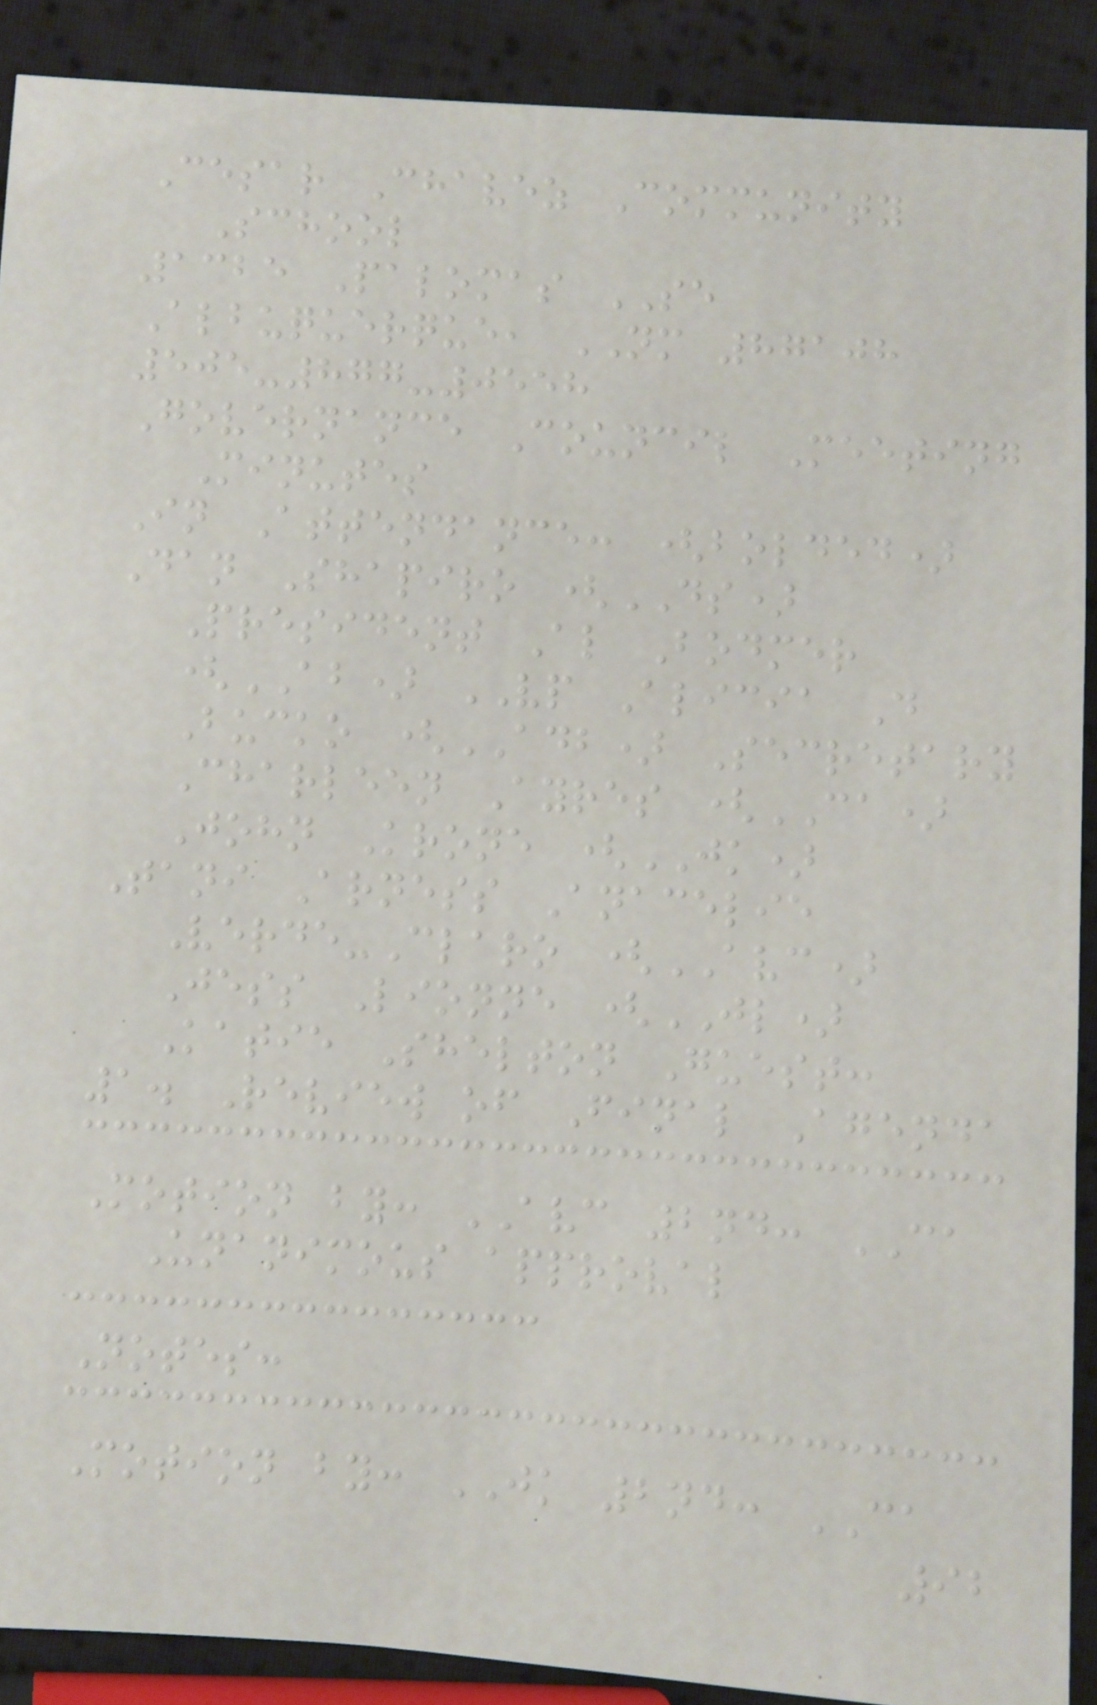Cesar Chavez Community
School
1325 Palomas SE
Albuquerque, NM 87108
505-877-0558
Governance Council Meeting
Minutes
In Attendance: (bolded)
Dan Shapiro (DS)
President Al Bodmer
(AB) VP Alicia D
Bucko (ADB) Secretary
Charleen Ayres (CA)
John Krone (JK)
Tani Arness Anacelie
Verde-Claro (AVC)
Jess Lionne (JL)
Katie Shelton Guest:
1. Review of Final Agenda
Motion by: AVC 2nd: CA
Unanimous approval
Notes:
Motion by: JK 2nd: CA
92
